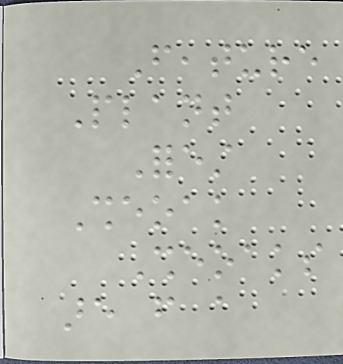Feature
Plant
Forest
Sheoak
Sheoaks
are from a
